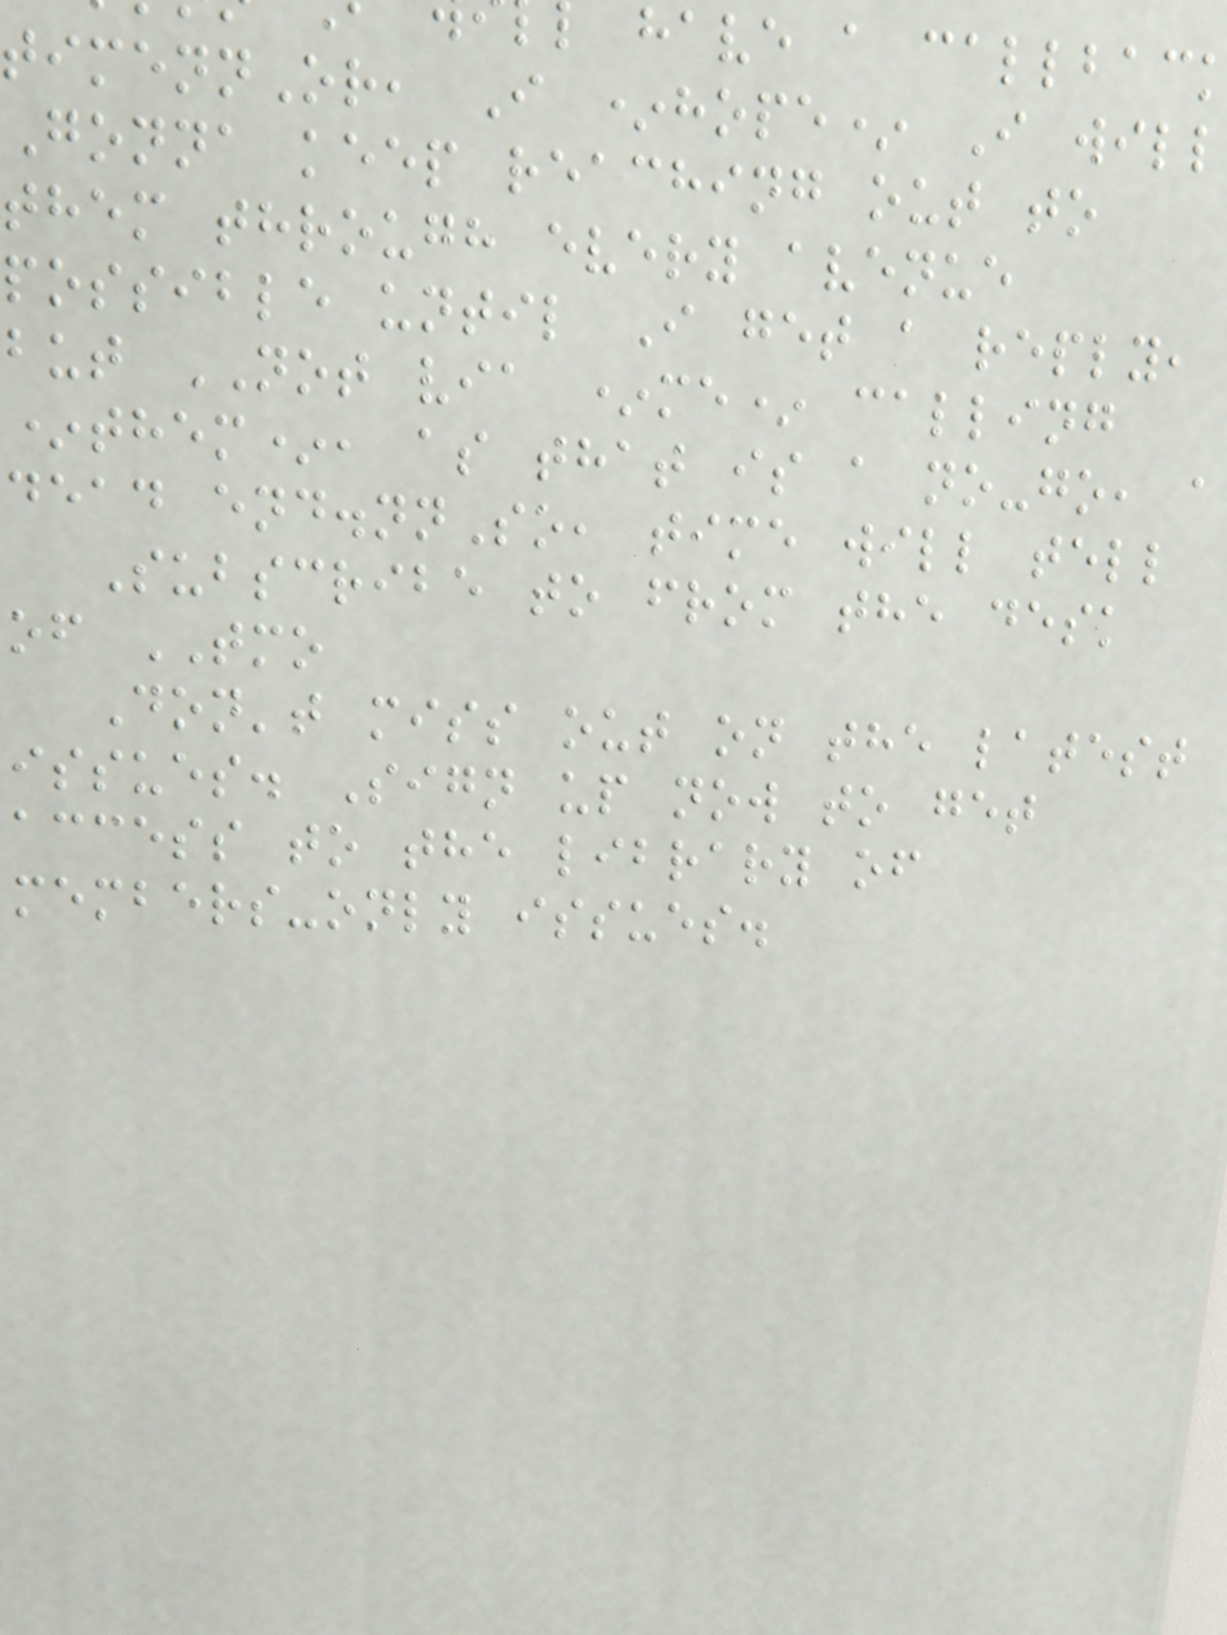have a callbac
timennOr, I *hope* I will
Gonna keep reaching out to
them through every avenue
possible until I get a reply,
but NOT via *me* calling
*them*, as that is a no-go, a
dead end.nnSo, time will tell
Subscribe to from the desk
of TMO
Don't miss out on the latest
issues. Sign up now to get
access to the library of
members-only issues.
